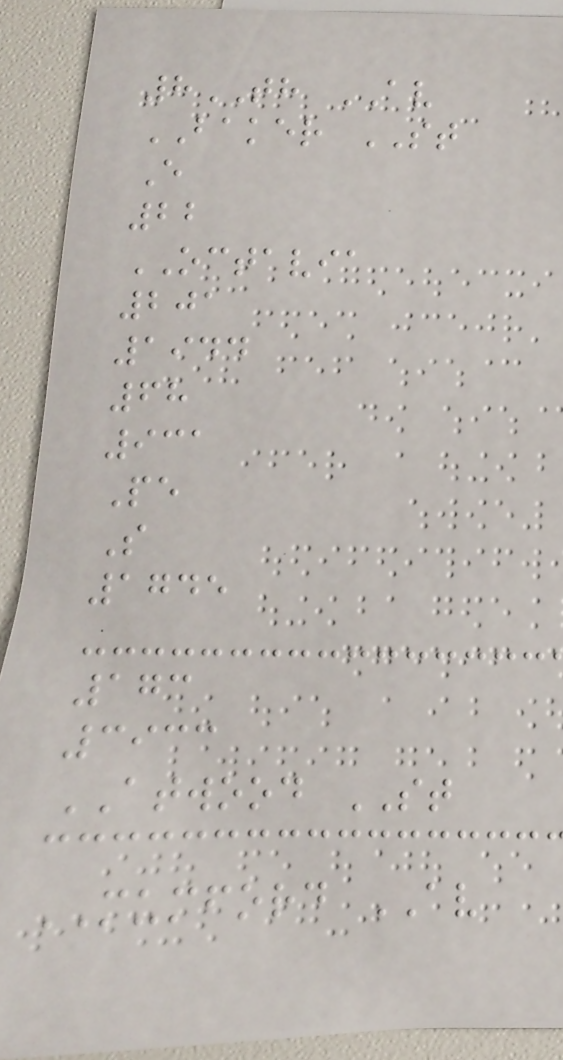8TH AV
BAKER ST
E
22
OCTAVIA
201
1944
68
931
Pe
S
1745
173
3933
ATWOOD ST
MUMFORD AV
